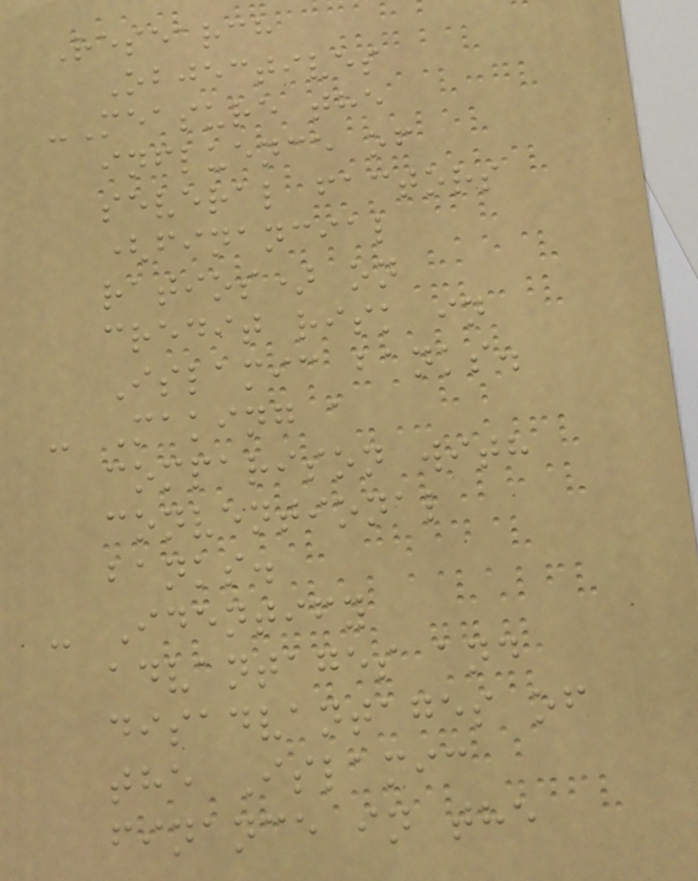Research
Objectives
-Measure the
influence of
several factors
(financial
ratios) on
credit risk in
Islamic banks.
- Making a
comparison with
conventional
banks.
- Identify
advantages and
disadvantages of
the Islamic
finance in the
